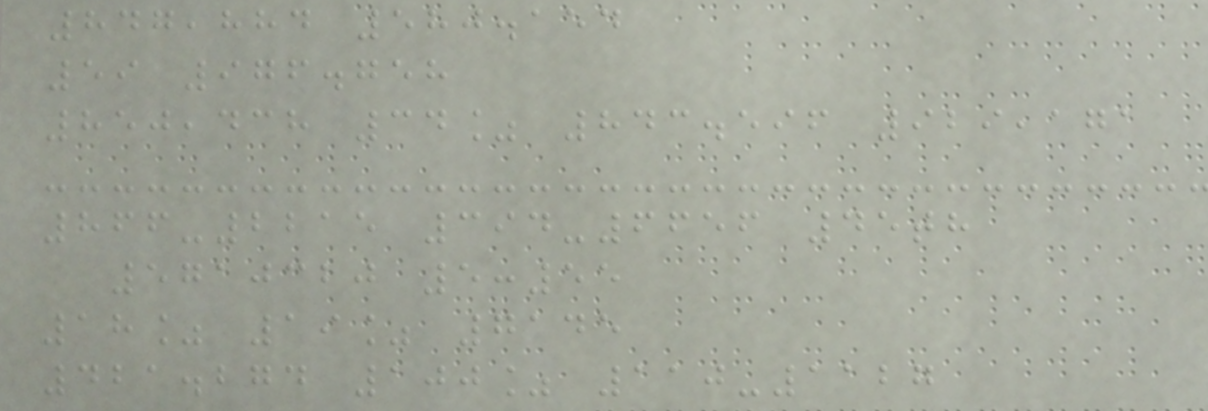847,884 580.154
59 976.758
850,438 34% 843.596 929,171
866-2215 394-6656 45th
5710320 5:55
18% 19% 7145
421.274 100% 110-1127
